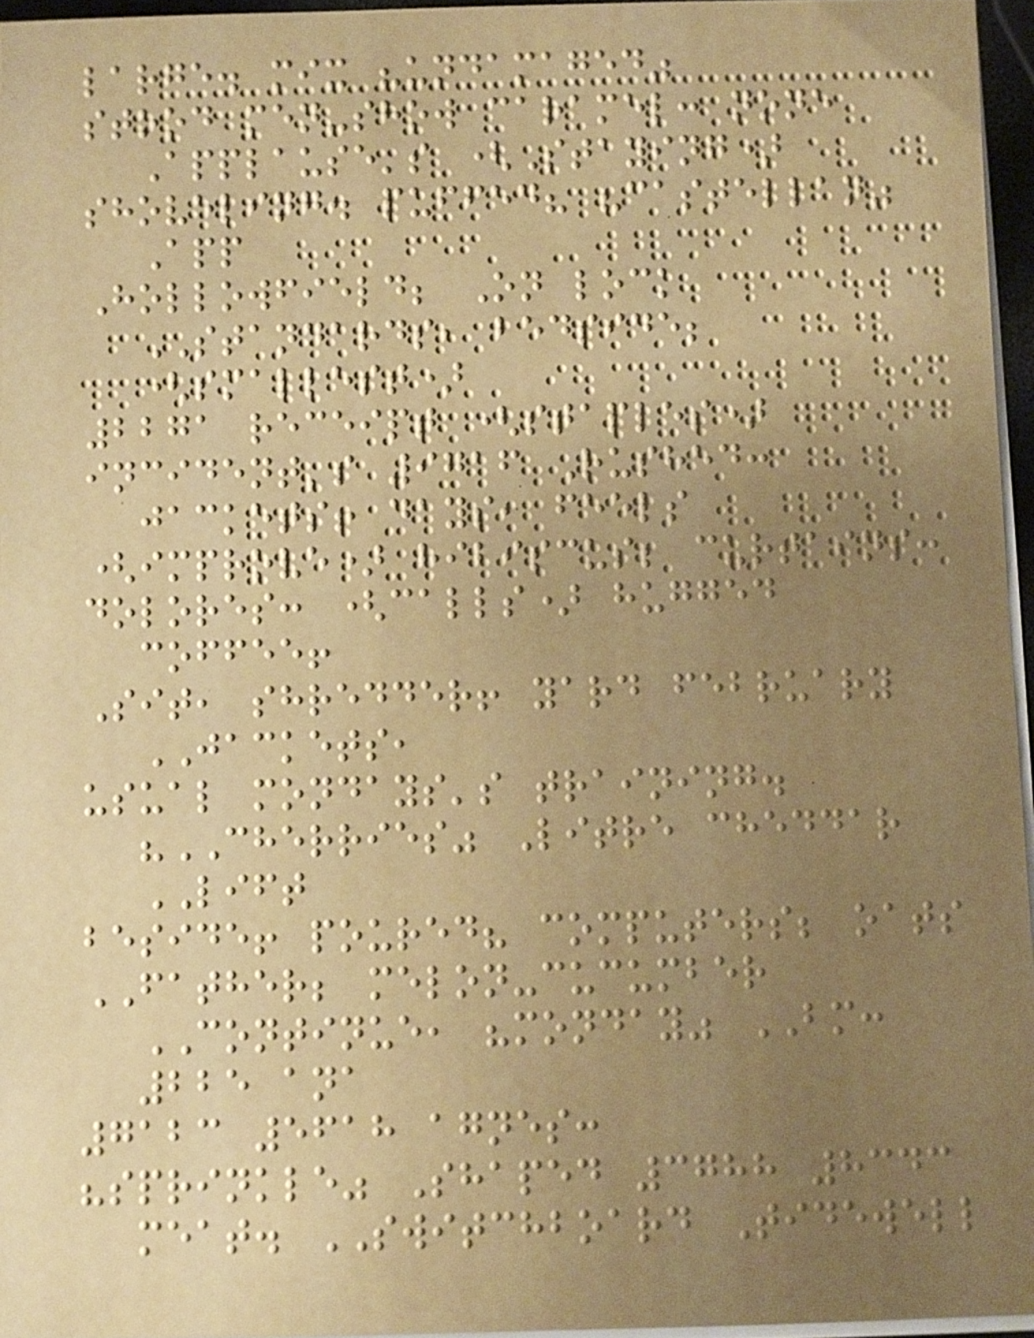large. mix "undamaged"
stood men-show caramel: none
Applause's (Staying)
shoveling. puffed? "castellan"
App
Hollowfield; On lock
STANDARDS, bedside;
(smallest)
2271 receipt (staples)
incident's 9716 Rushed:
jackets! days, feels
(improve) hibiscus; curtains:
dolores: (calls) hugged
coffee!
Sit, shredder! yard february
JACKETS,
usual mondays's training.
"CHERRIES" Litre cheddar
LIFT
beside! poured? computers; oats
FATHER; melon-cucumber
CONTINUE, "monday" BM:
225 ana
7123 5618 agnes:
"sprinkle" Shaped 3788 8343
meat. SWITCHBOARD Tidewell
